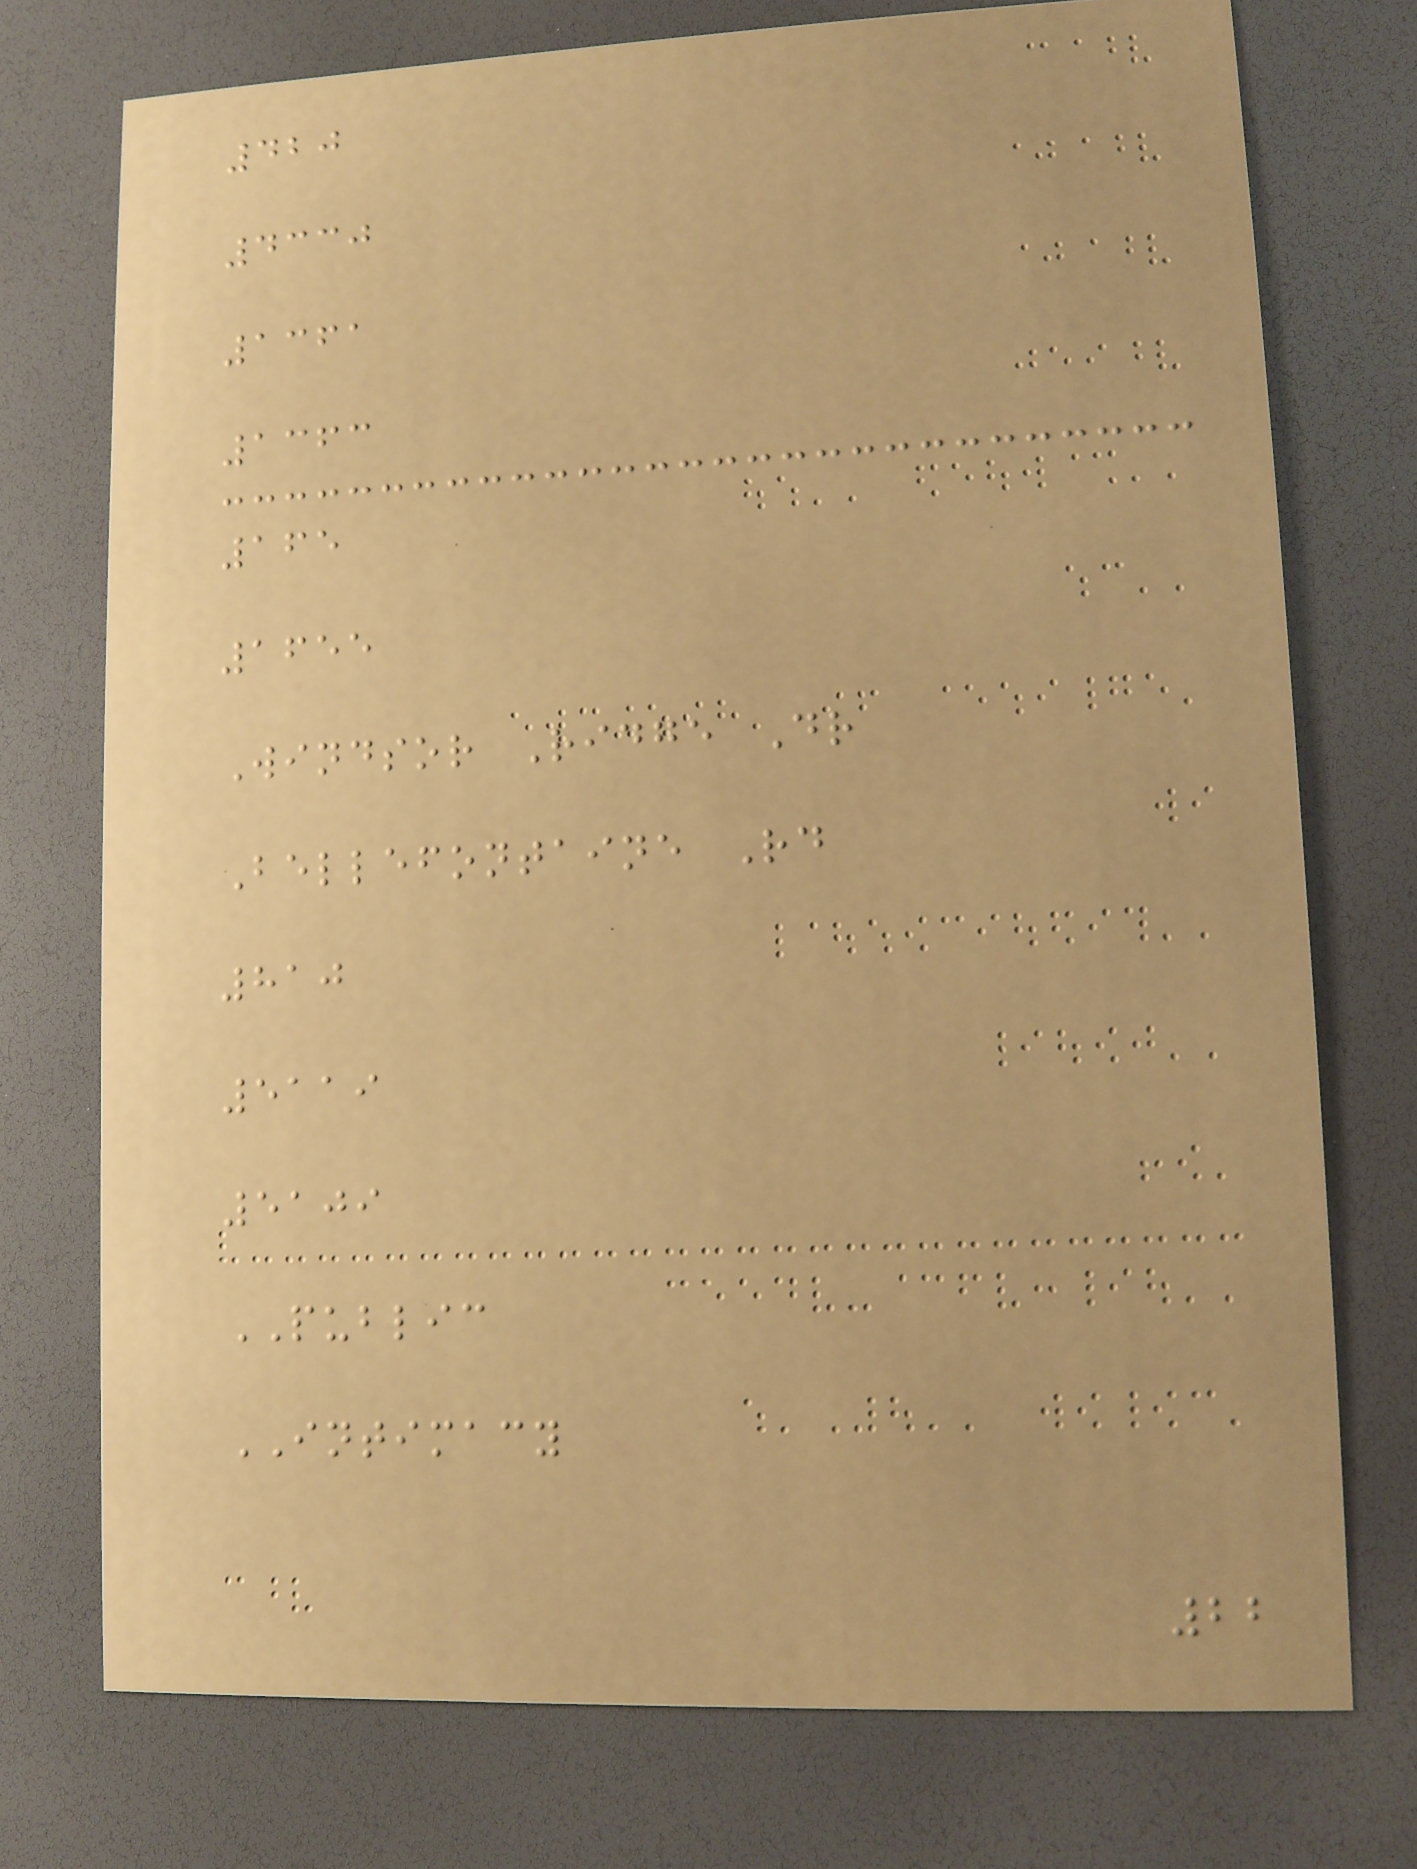420
4330
1361
1363
165
1655
Windsor Ridge Dr
Bellefontaine Rd
810
5119
5109
PUBLIC
INTIMACY
22
